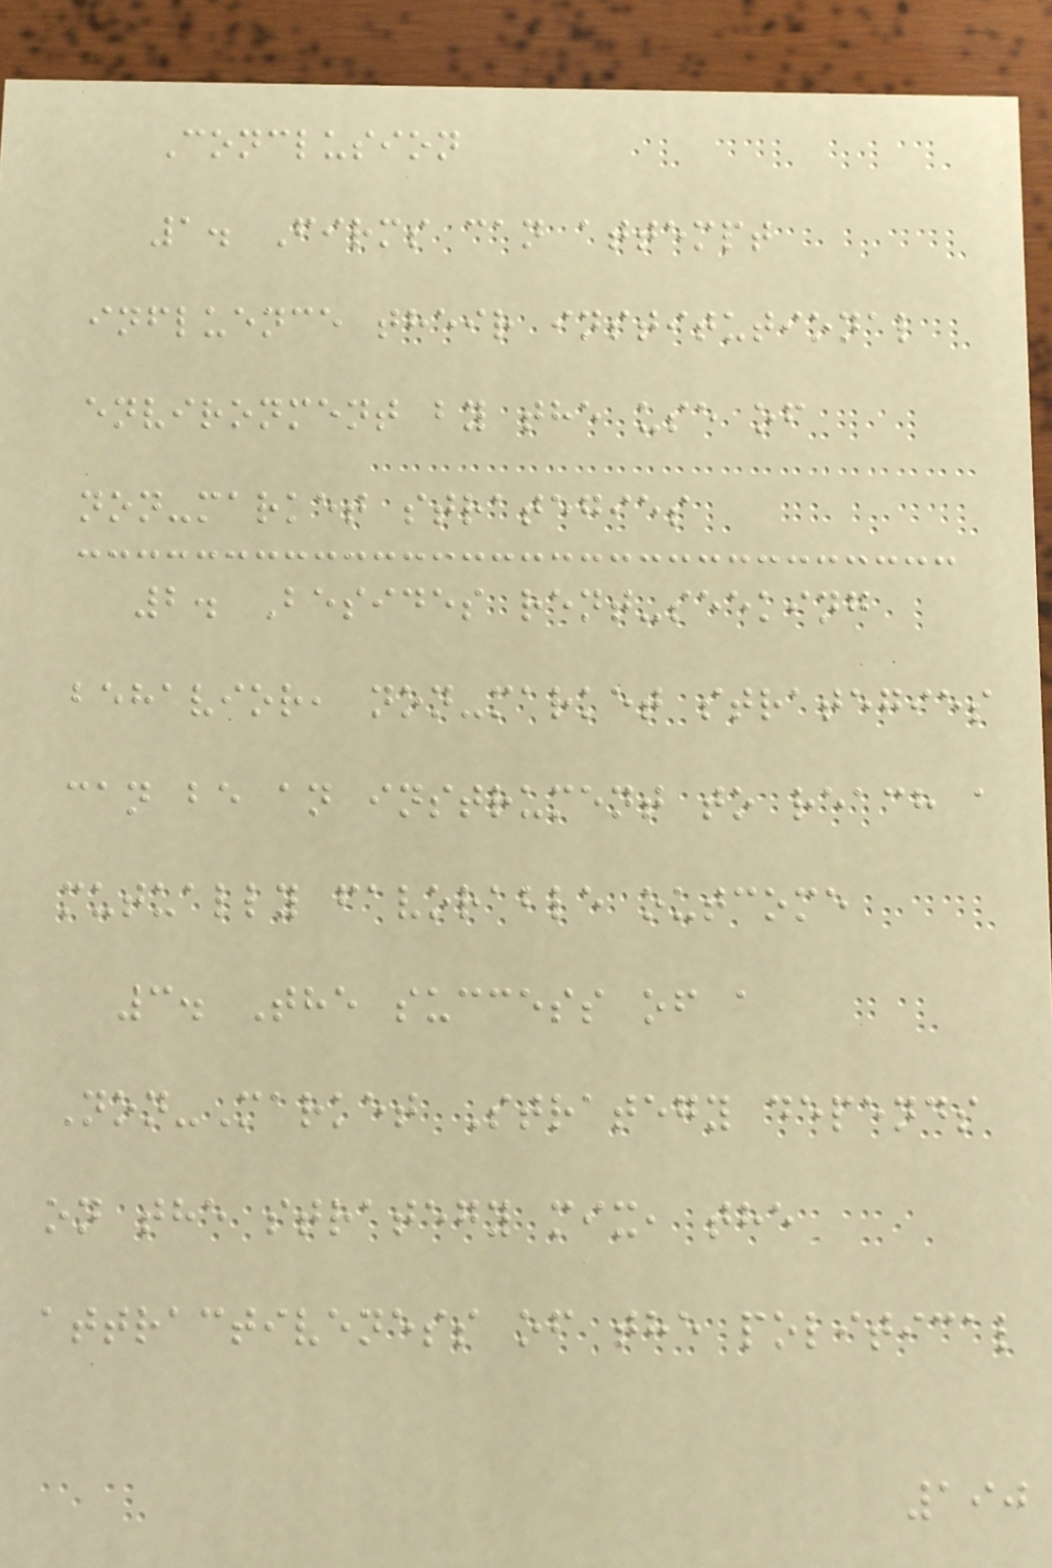Conclusion
1. Firms can attempt
influence their institutional
environment by the use of
non-market strategies
2. Besides rent-seeking
behavior, non-market strategies
can be an instrument to reach a
mutually favorable outcome
3. The success of a
Non-Market Strategy depends
on the strategy mix, the
attractiveness of the political
190
